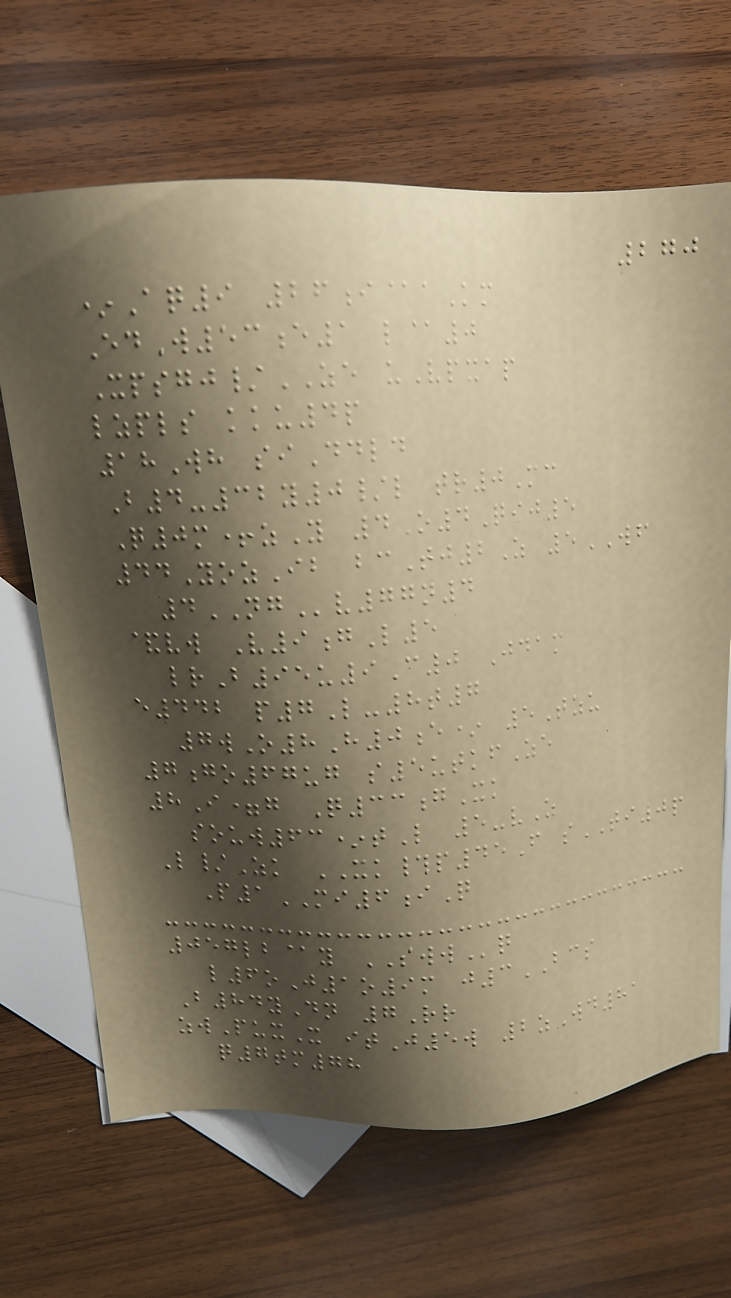270
*Aq9 26i@aKm
EdW53e1 l@0
Xpsgj/ZE uVpxap
lzpls kku4p
18Wh siDdld
B4-32y0/l tr0Mc
Q0m+zY 4O4Qij5
44YozIb bcTj2Z 5WF
4NGv77n4
&vw V9gL5
lrB95u9C0 Jdam
e442 p7L-8t7
7wO8H0e* 5Tzu
7go67ug s5utkfZe
8I=g Q33gXk
souw63*tL 5-vZ
L/Zk XK#p45F sTI0p
P1MI6iQ
057lb@y SWWq
l6oJ1o9m j3BCS
B84yDn 7Rr
zwPuxX itJ5w 2zWd81
q7tm78
